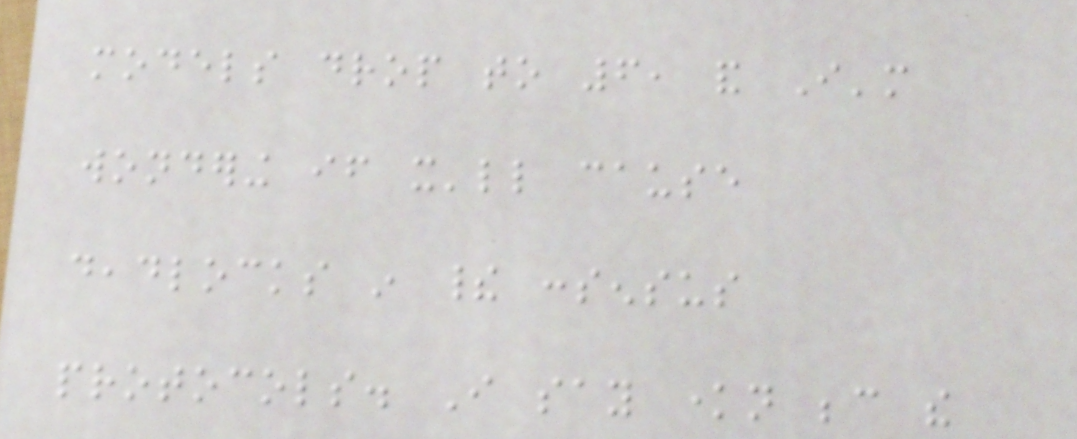models drop to 6, and I'm
wondering if it'll cause
deadlocks in their consensus
protocols. I say known because the
